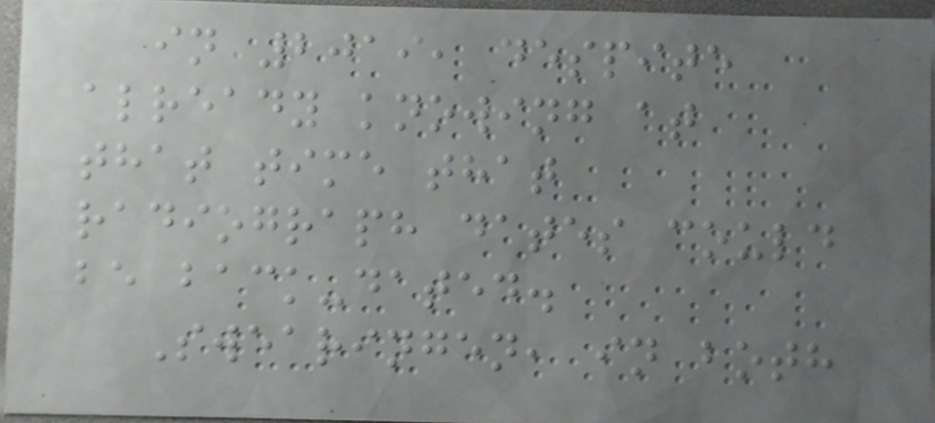in 2019, despite
already knowing at
that time that
radiograph dates could
be back-dated.
Swearingen, in both
